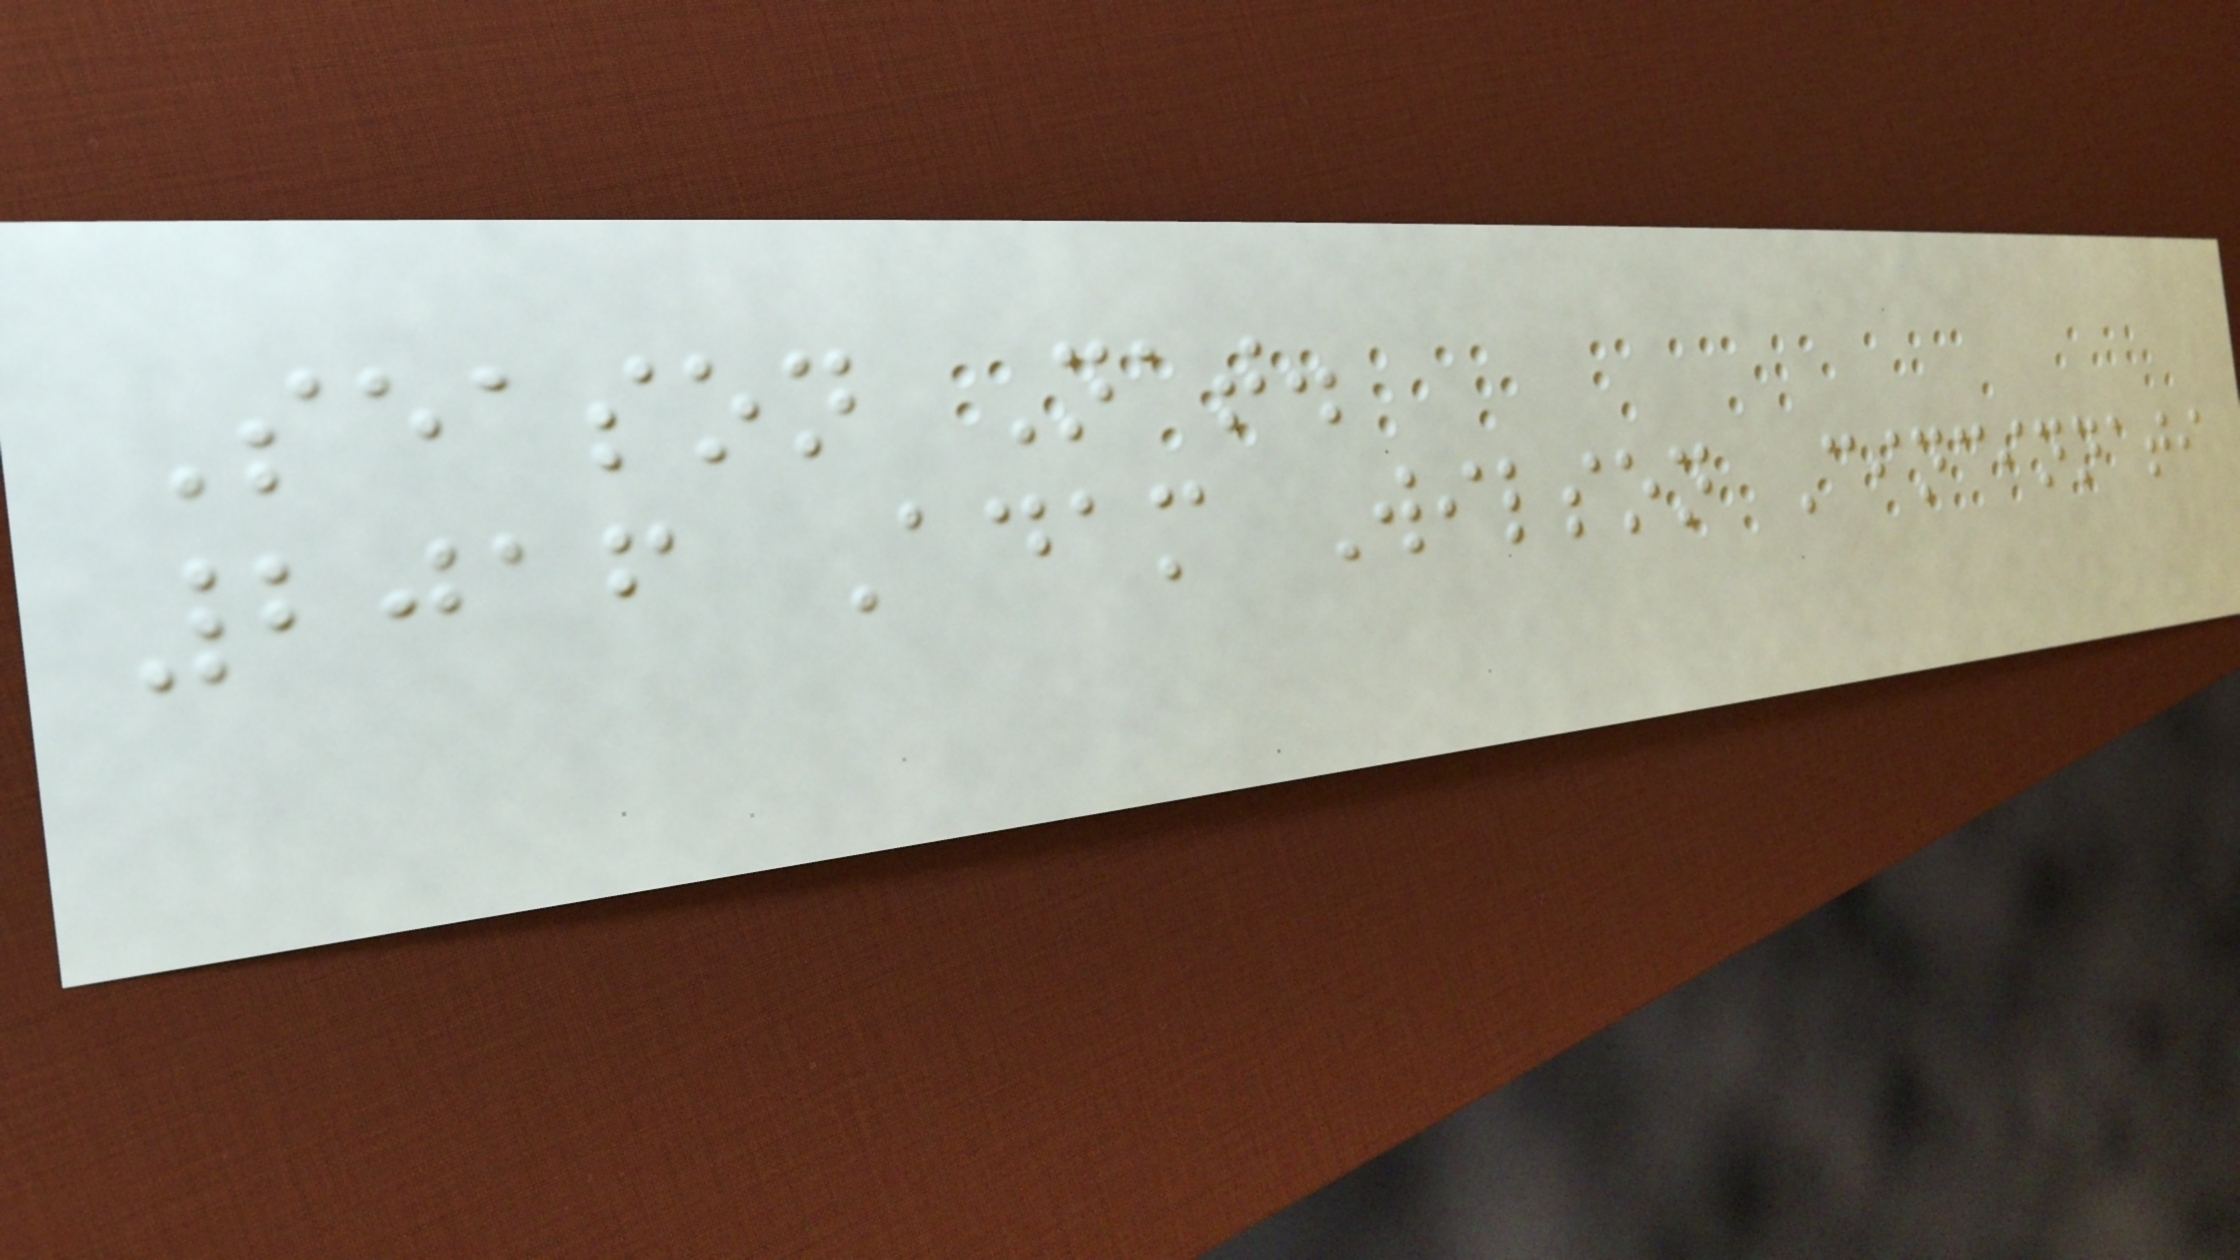Season Nat.
2016 Adam Wilson Cincinnati
